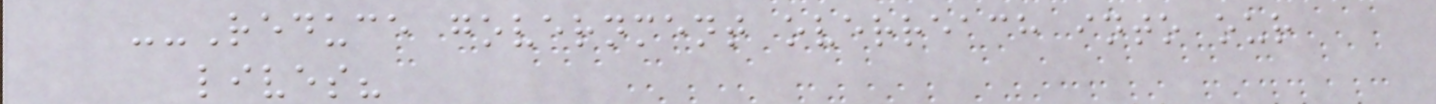--Reduce government overreach into our
lives?
